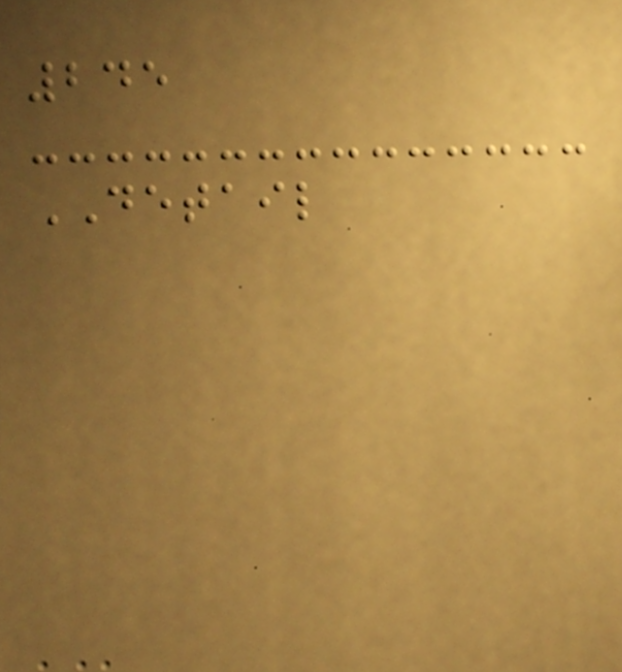245
DETAIL
